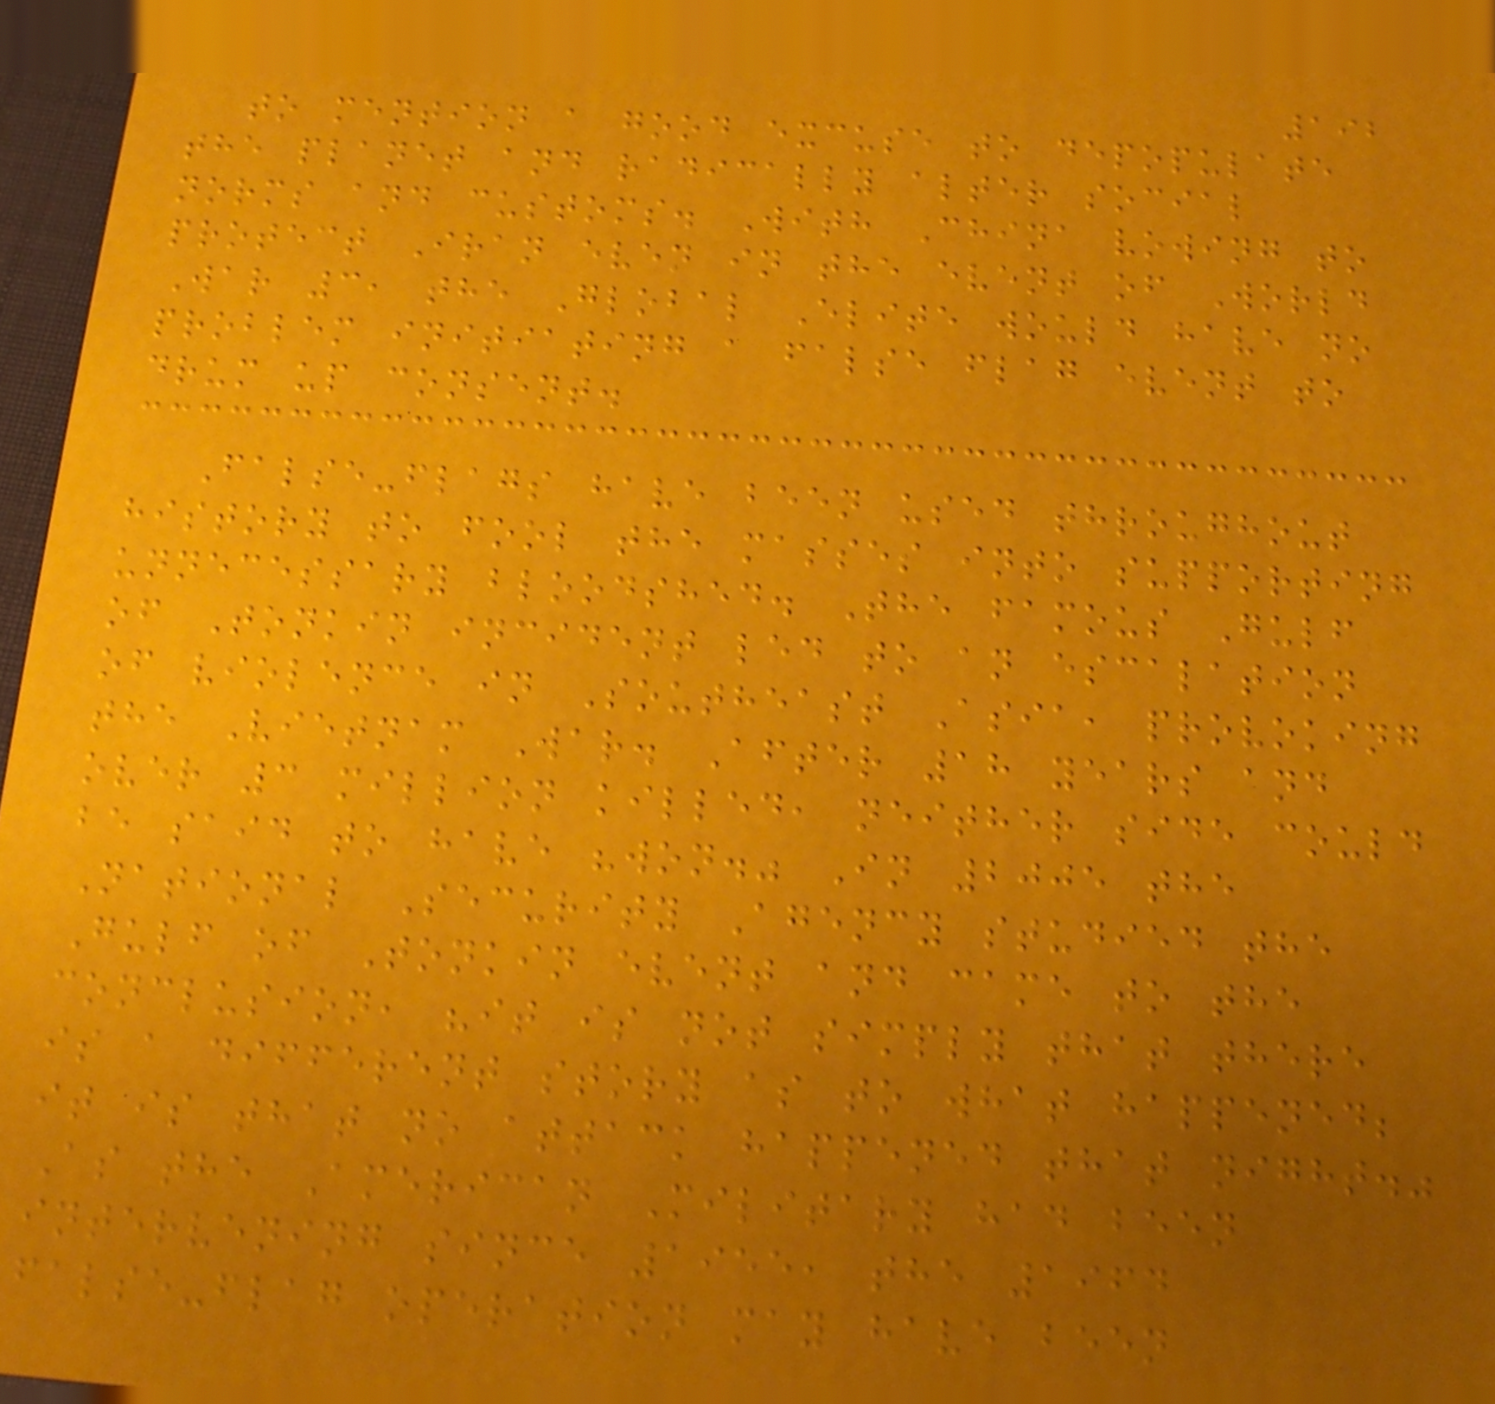192
to mention a good excuse to depopulate
the planet and radically alter social
norms and customs. With China vowing to
protect Iran even in the event of World
War 3, the Global Elite would have no
problem initiating a false flag event to
drum up consent.
False-flags have been used throughout
history to fool the masses into supporting
unnecessary bloodshed. The famous Gulf
of Tonkin incident led to an escalation
of violence in Southeast Asia, provoking
the Vietnam War. After 18 years and
over 3 million killed, neither side could
be said to have "won." In 2005 the
National Security Agency studied the
Gulf of Tonkin event and came to the
conclusion, "it is not simply that there
is a different story as to what happened;
it is that no attack happened that night."
As the American Military had been
intervening since 1955, the 1964
false-flag operation may have been
